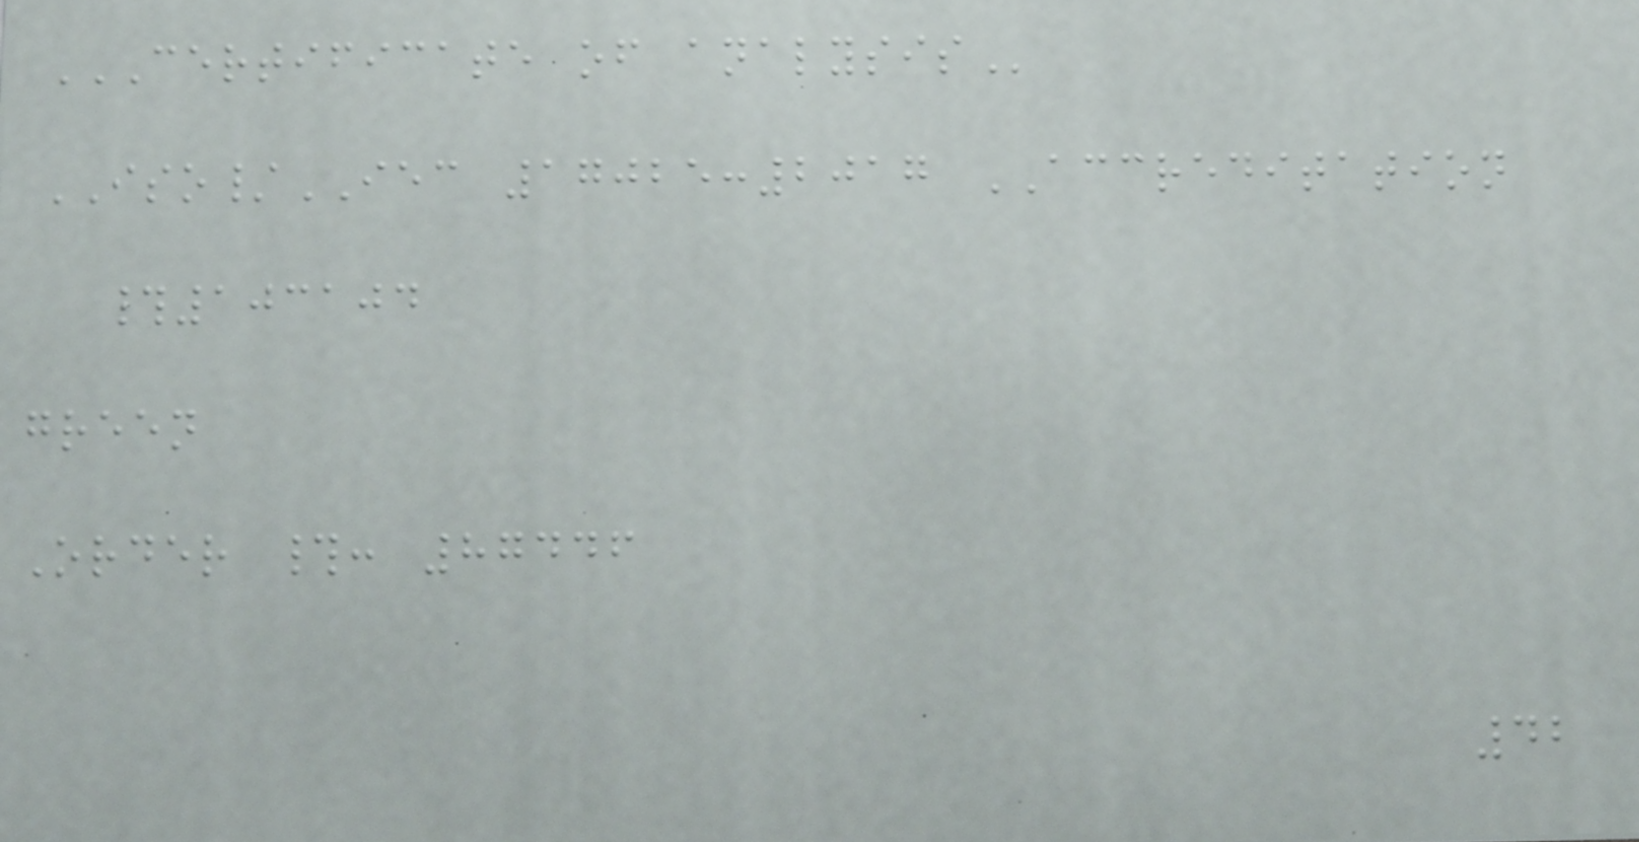CERTIFICATE OF ANALYSIS
ISO/IEC 17025:2017 ACCREDITATION
#103104
green
Order #: 87446
42
